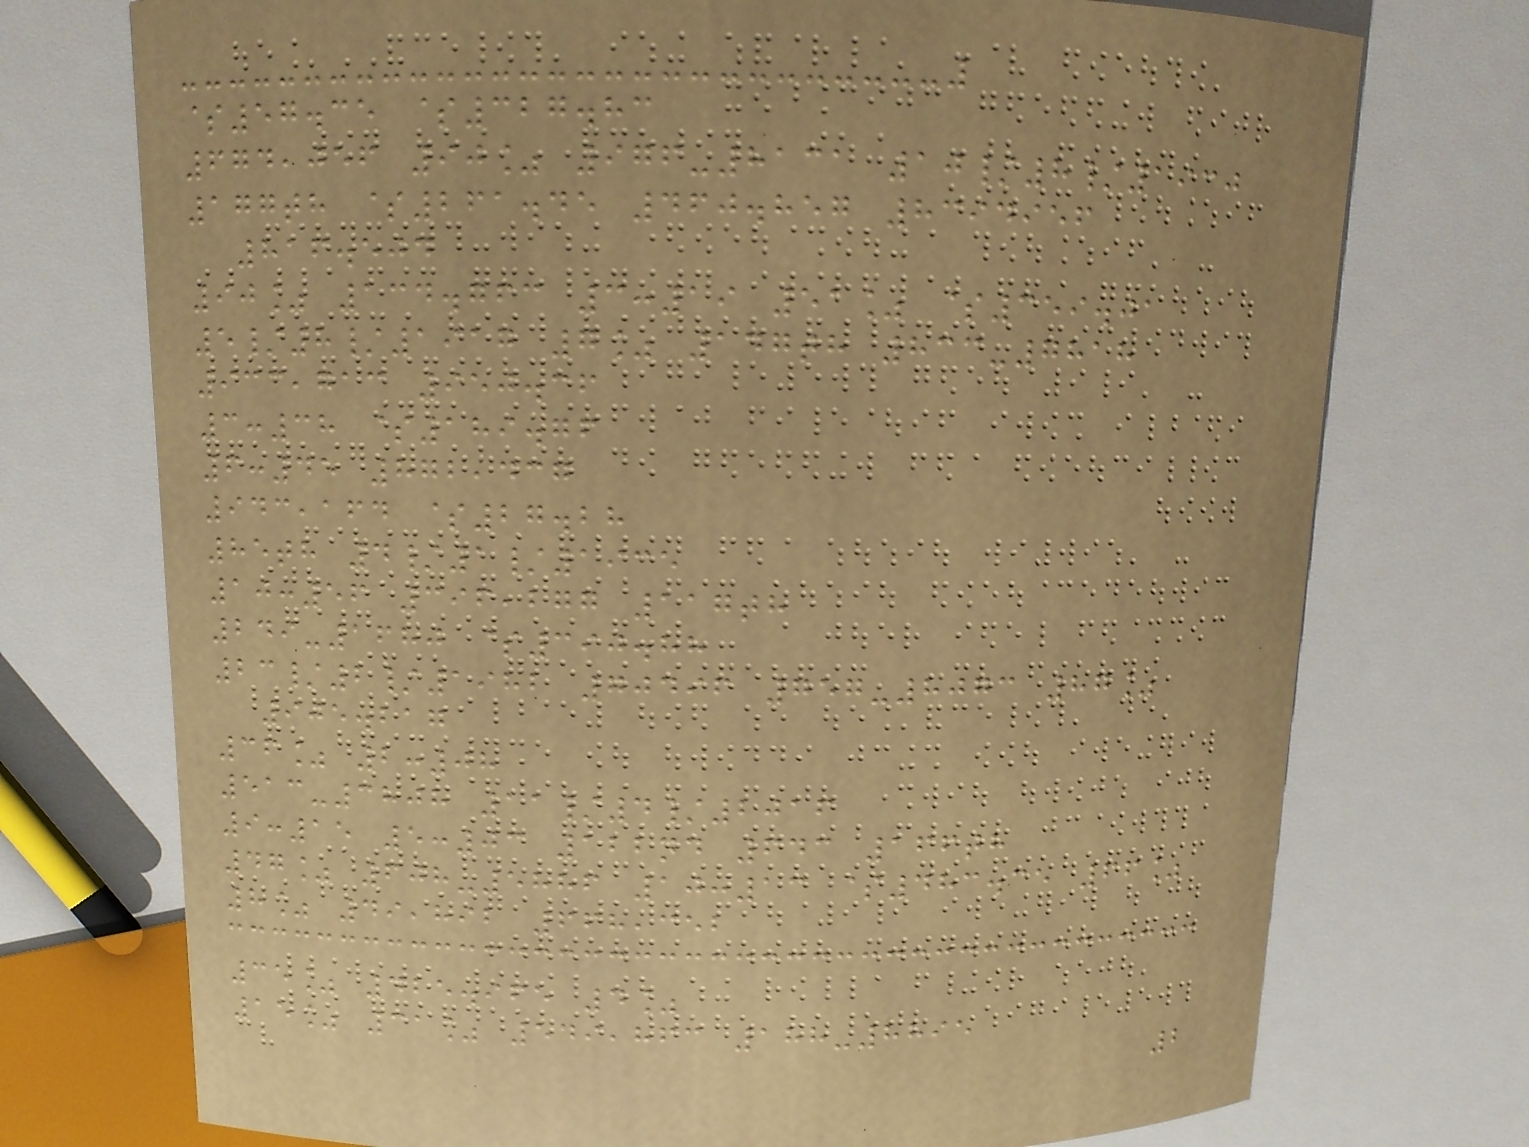$57.35 $327.83
674,056 90% 976-8131 10/8/1930
177th $261.45 460.857 8394956
816.504
90% 134.763 3:19 51% $359.01
5/8/1917 7% 147th 833-7818
933,713 950.36
3:38 $189.76
6:45 872,437
943,164 $27.28
85th 4/1/1935
10:56 396,277 117th
249-1680 $390.88
23/2/1982 70496 757-8073 87%
905.217
36% 2:08
513-3808 11/4/2016
9:15 5:03 122nd 643 166th
47% 608-5886 10:13 $483.35 66%
8% 49,892 668,352
35% 425.965 4%
15% 31% 549,863 188-8895
2
